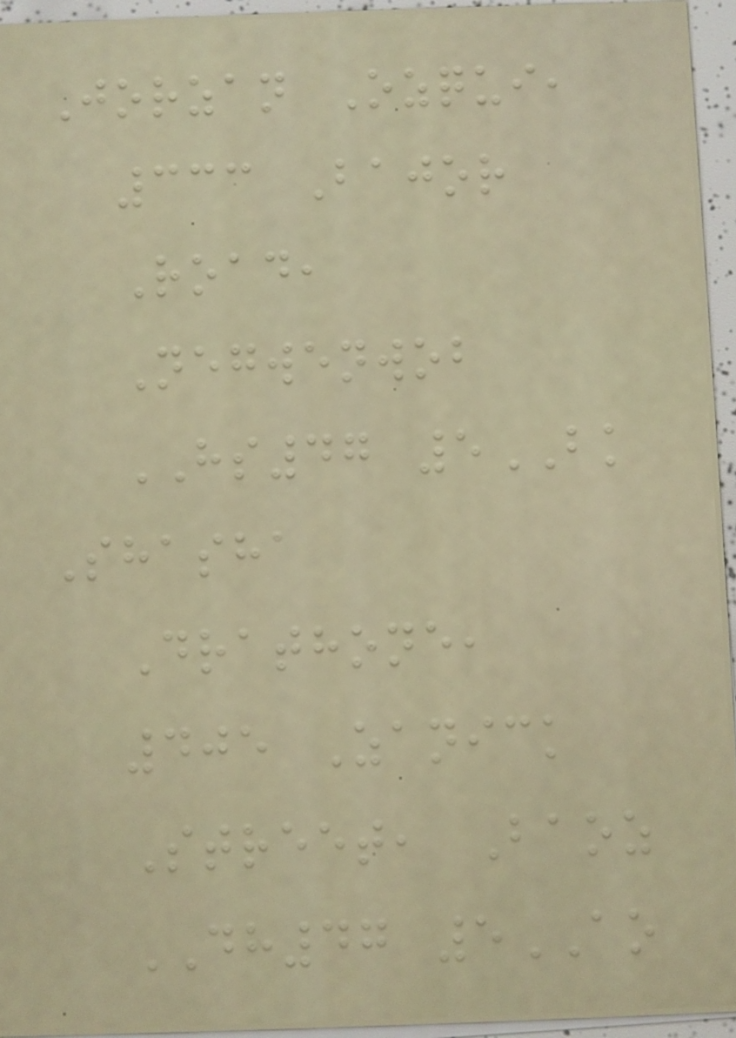Jorzan Ozqui,
333 Bajor
Road,
Negwenwob
HS47 5BK
Shasha
Drathone,
405 Zanick
Street, Baoz
DH47 5AO
